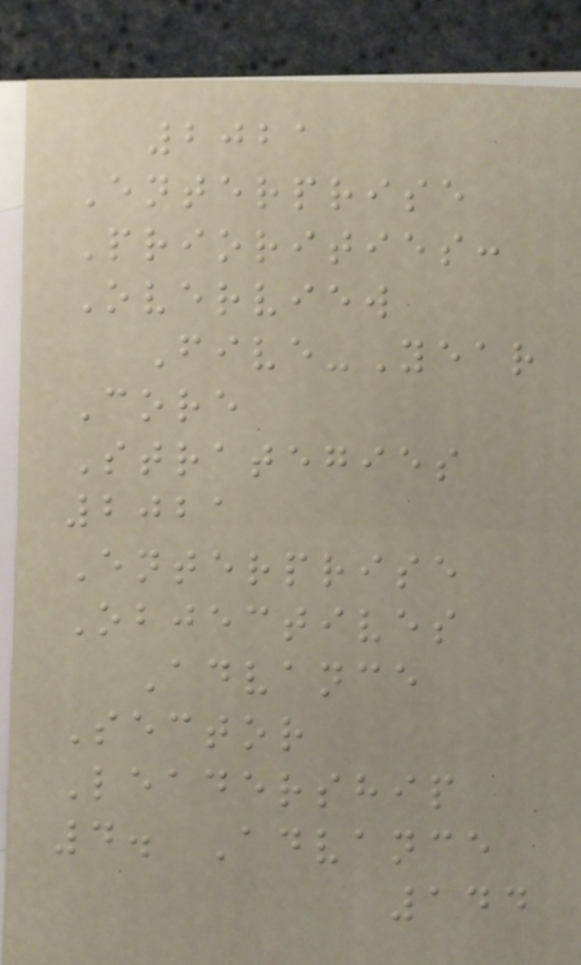2021
Enterprise
Priorities:
Overview
Five-Year
Core
Strategies
2021
Enterprise
Objectives
Advance
Sector
Leadership
4. Advance
144
